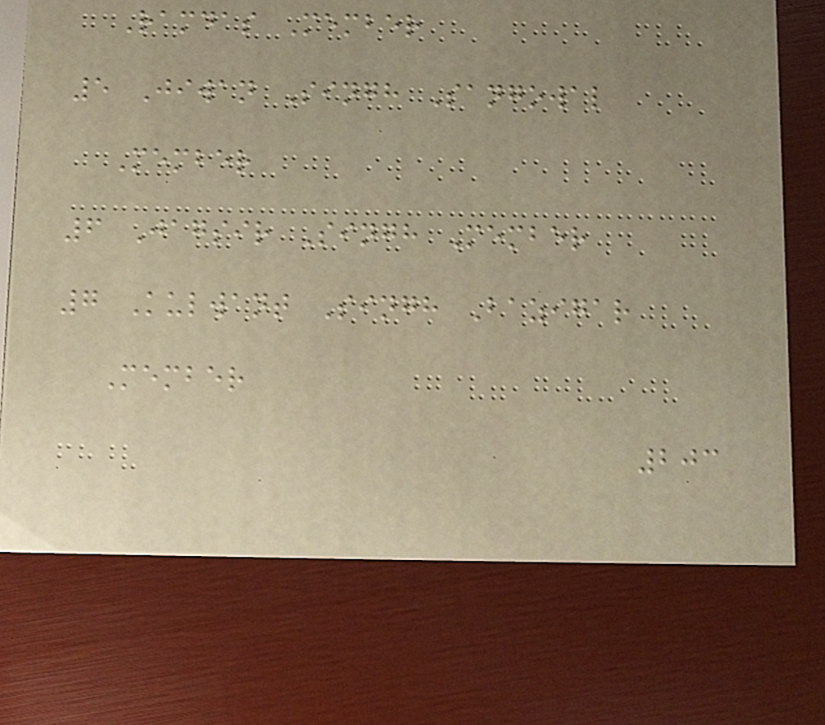Ramdas Member
5 Jiwan Singh Sangowal
Member
6 Jagsir Singh Member
7 Kulwant Singh Bazigar
Member
203
